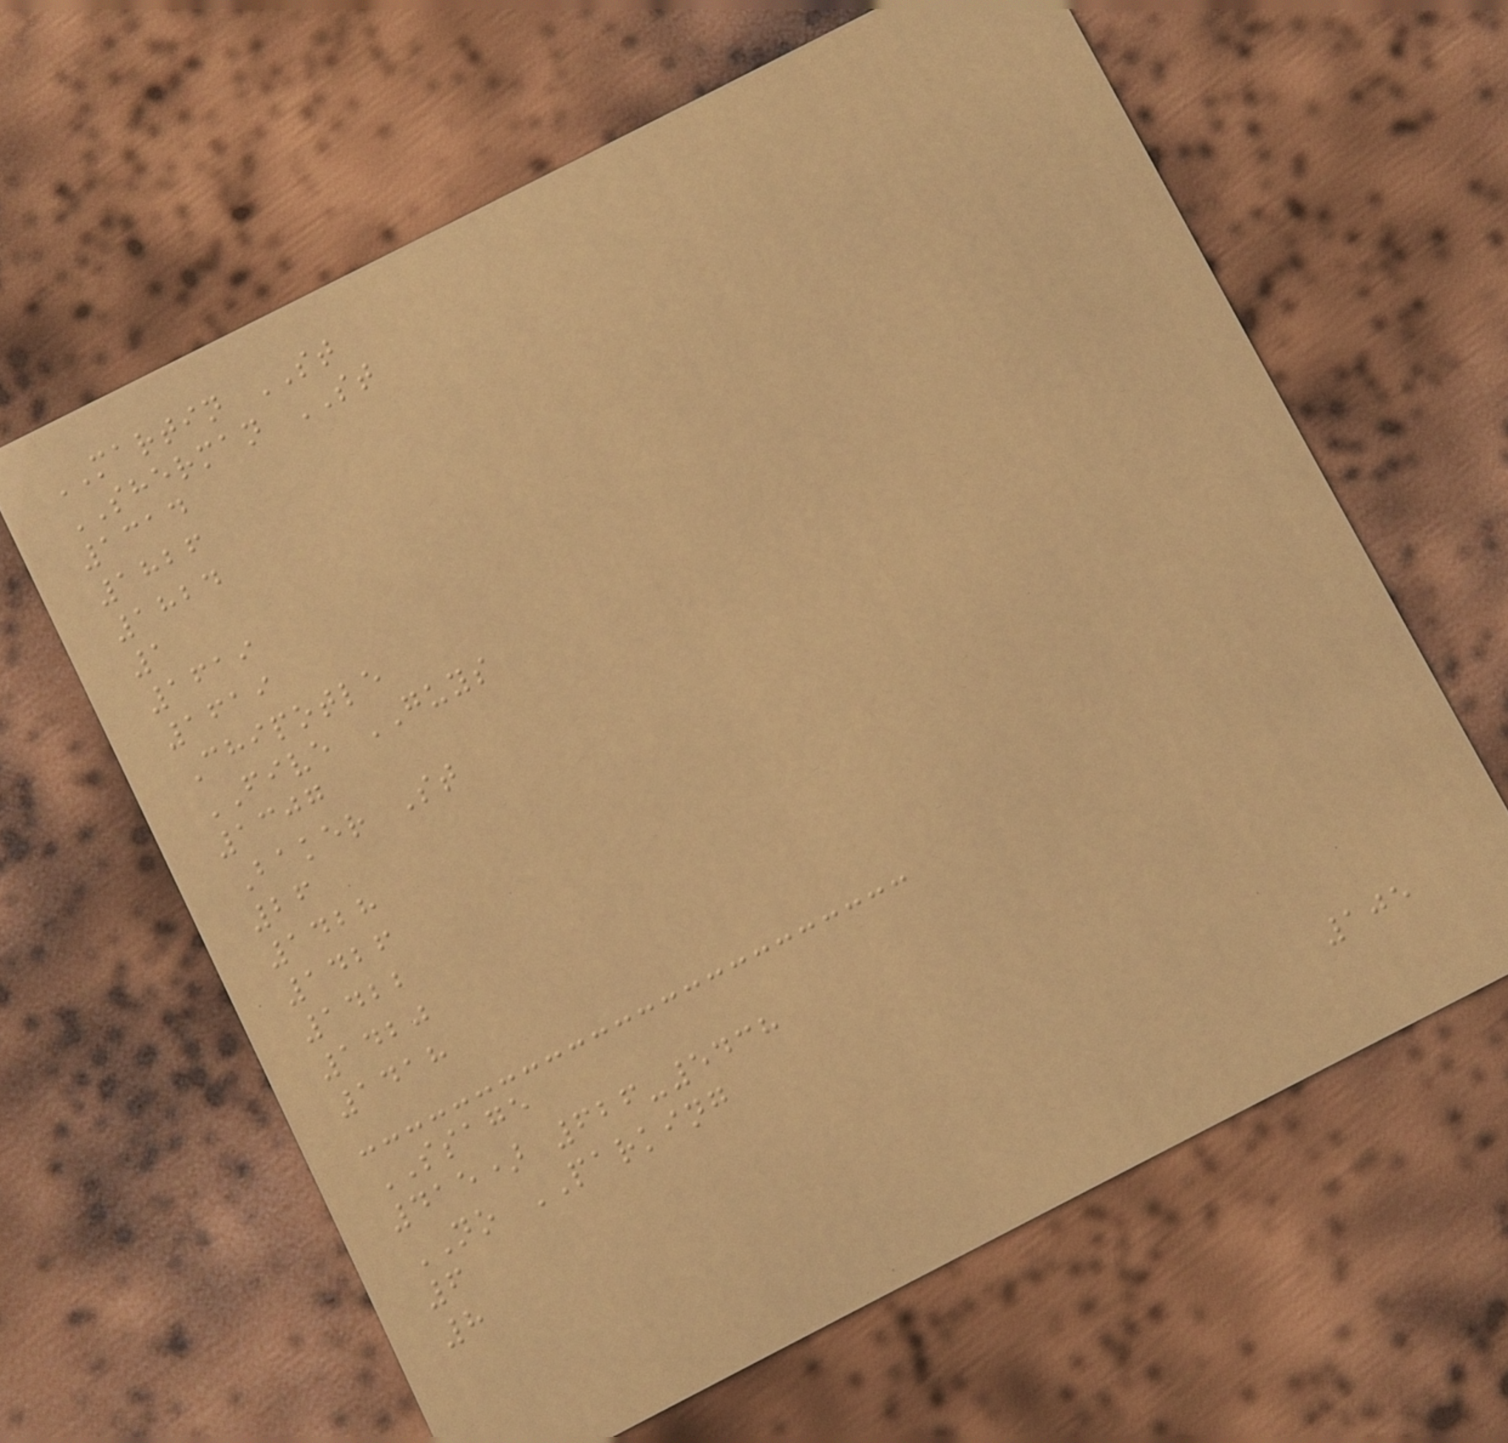MARTIN ST
SHERMAN ST
1314
1826
1824
1
1619
1619
Chipotle
FIVE GUYS
1307
Baker St
26
1428
1426
1422
1420
1418
SSAGE
415) 626-5438
NO PARKING
6
8
105
